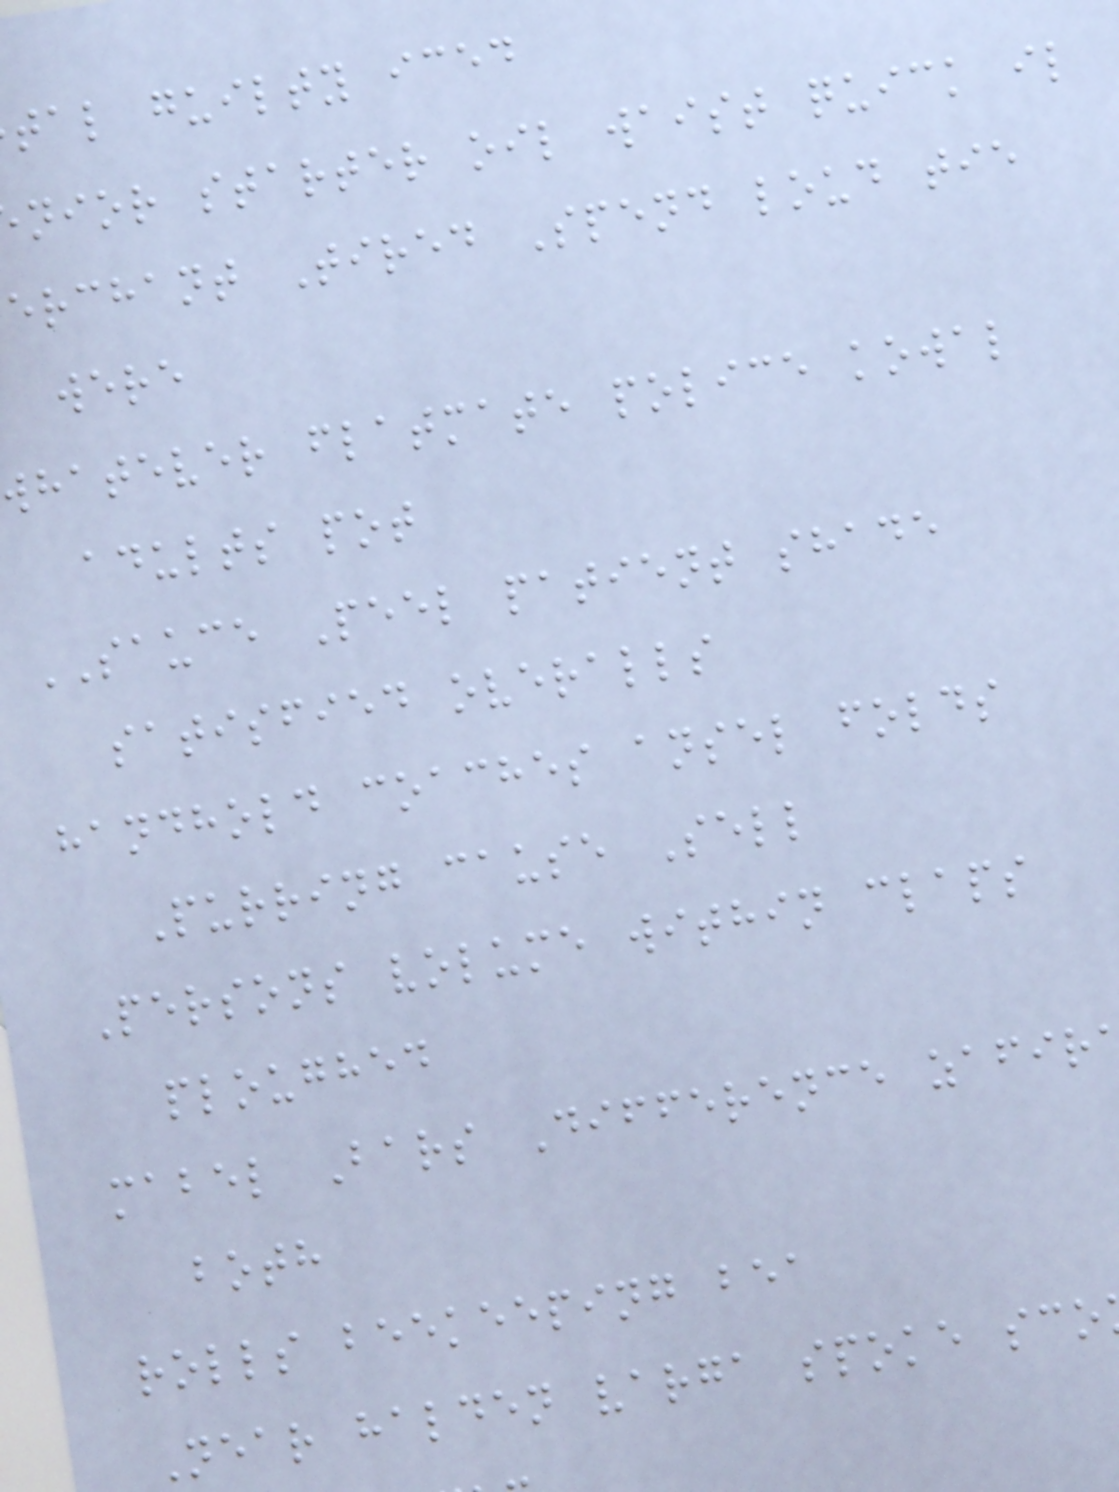tal guilty iced
nior starter oil waist quick il
erchant Tired Spend loud tie
were
whatever flatmate police kowal
adults pot
SAUCE Peel patient shade
satisfied overalls
handhold coaches ansel folds
Purring cause Sell
Persons volume within claps
ploughed
mabel Bars Difference zafir
both
rolls beekeeping bea
Near halden varga spoke sco
